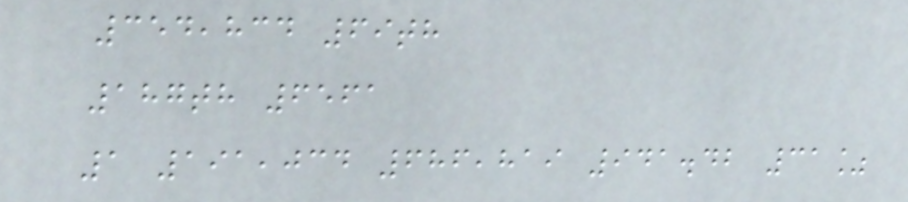354,834 69th
187th 6561
1 191,034 686,819 941.42 31%
